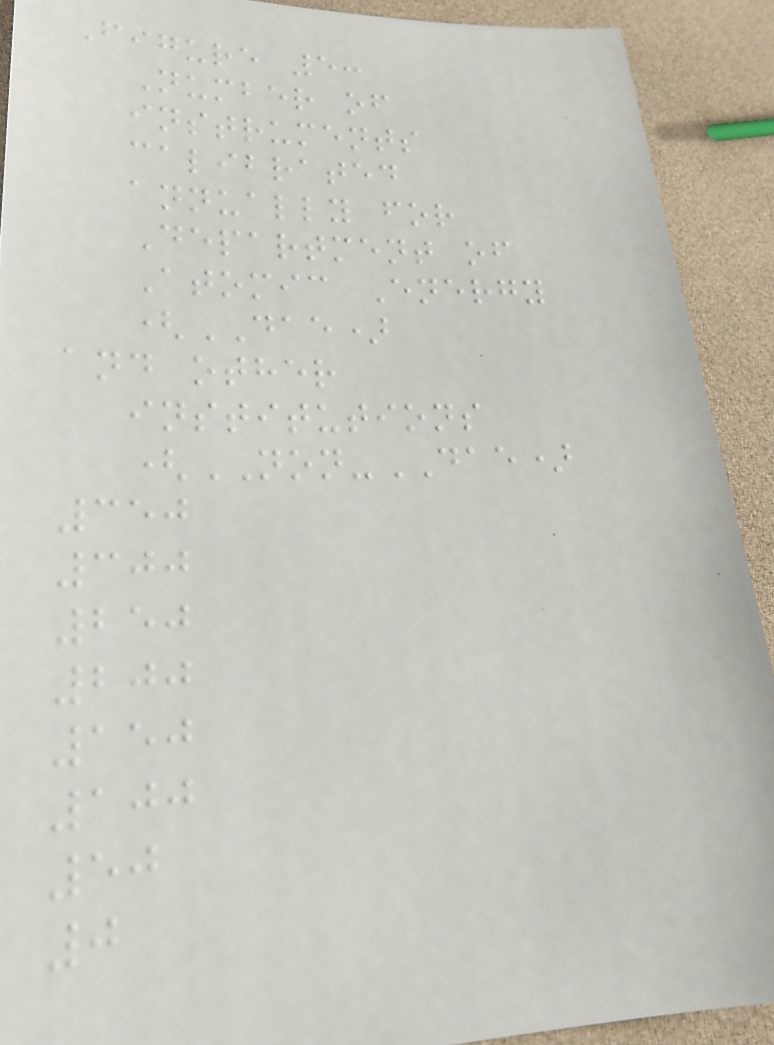Figure 5:
Number of
instruments
calibrated
annually for
Department of
Atomic Energy
(DAE)
and other
institutions
(NON-DAE)
350
300
250
200
150
100
50
0
